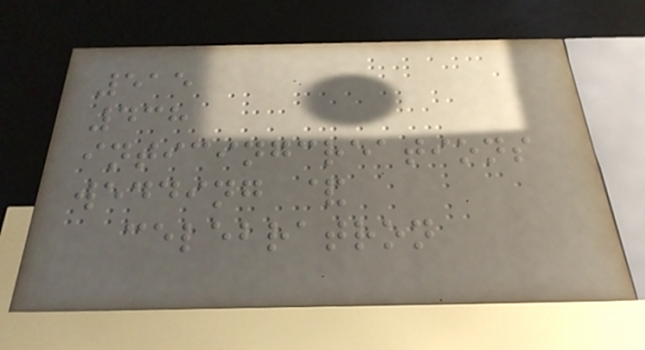515
438
inticingcreations
wedding &
celebratron
